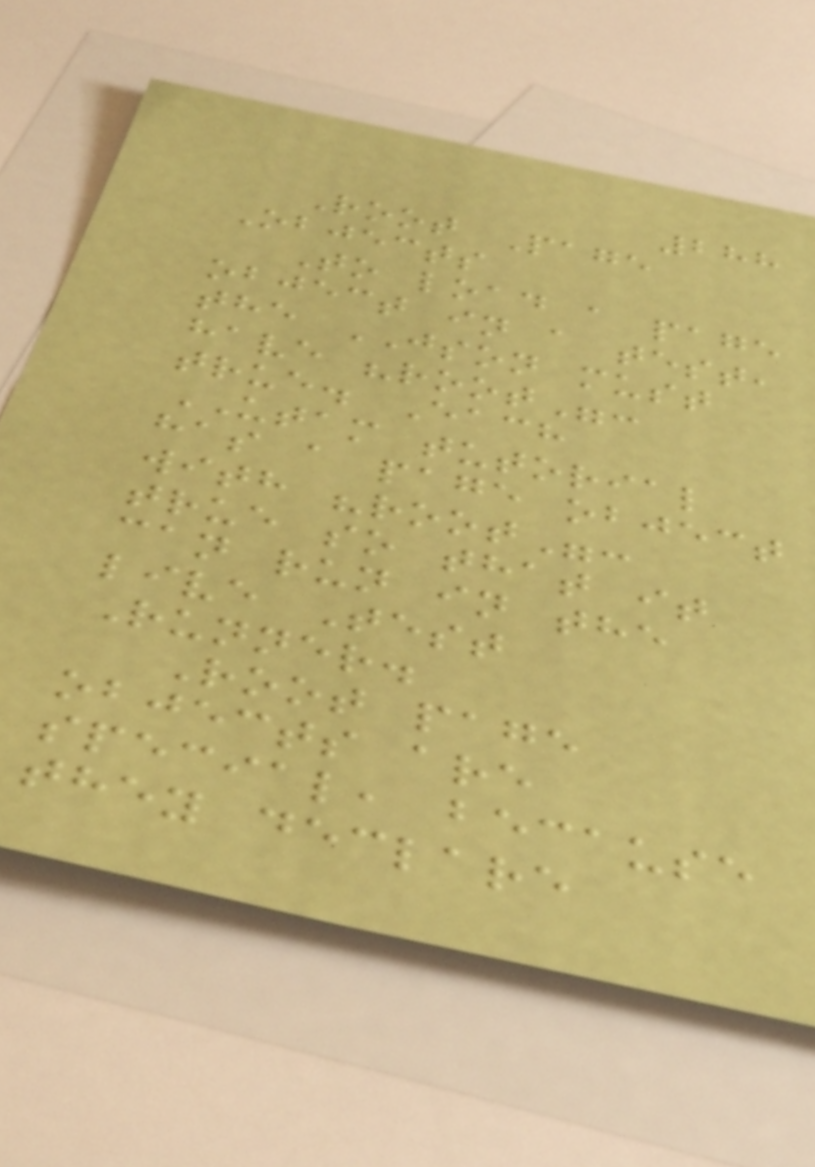288
Root Page
Objects
To load a page
object in a test,
the JSON must
have "root":
true. Each
UTAM tutorial
has a page object
with "root":
true so that it
can run in the
live Test
Runner.
Root page
objects are
special, because
they declare
